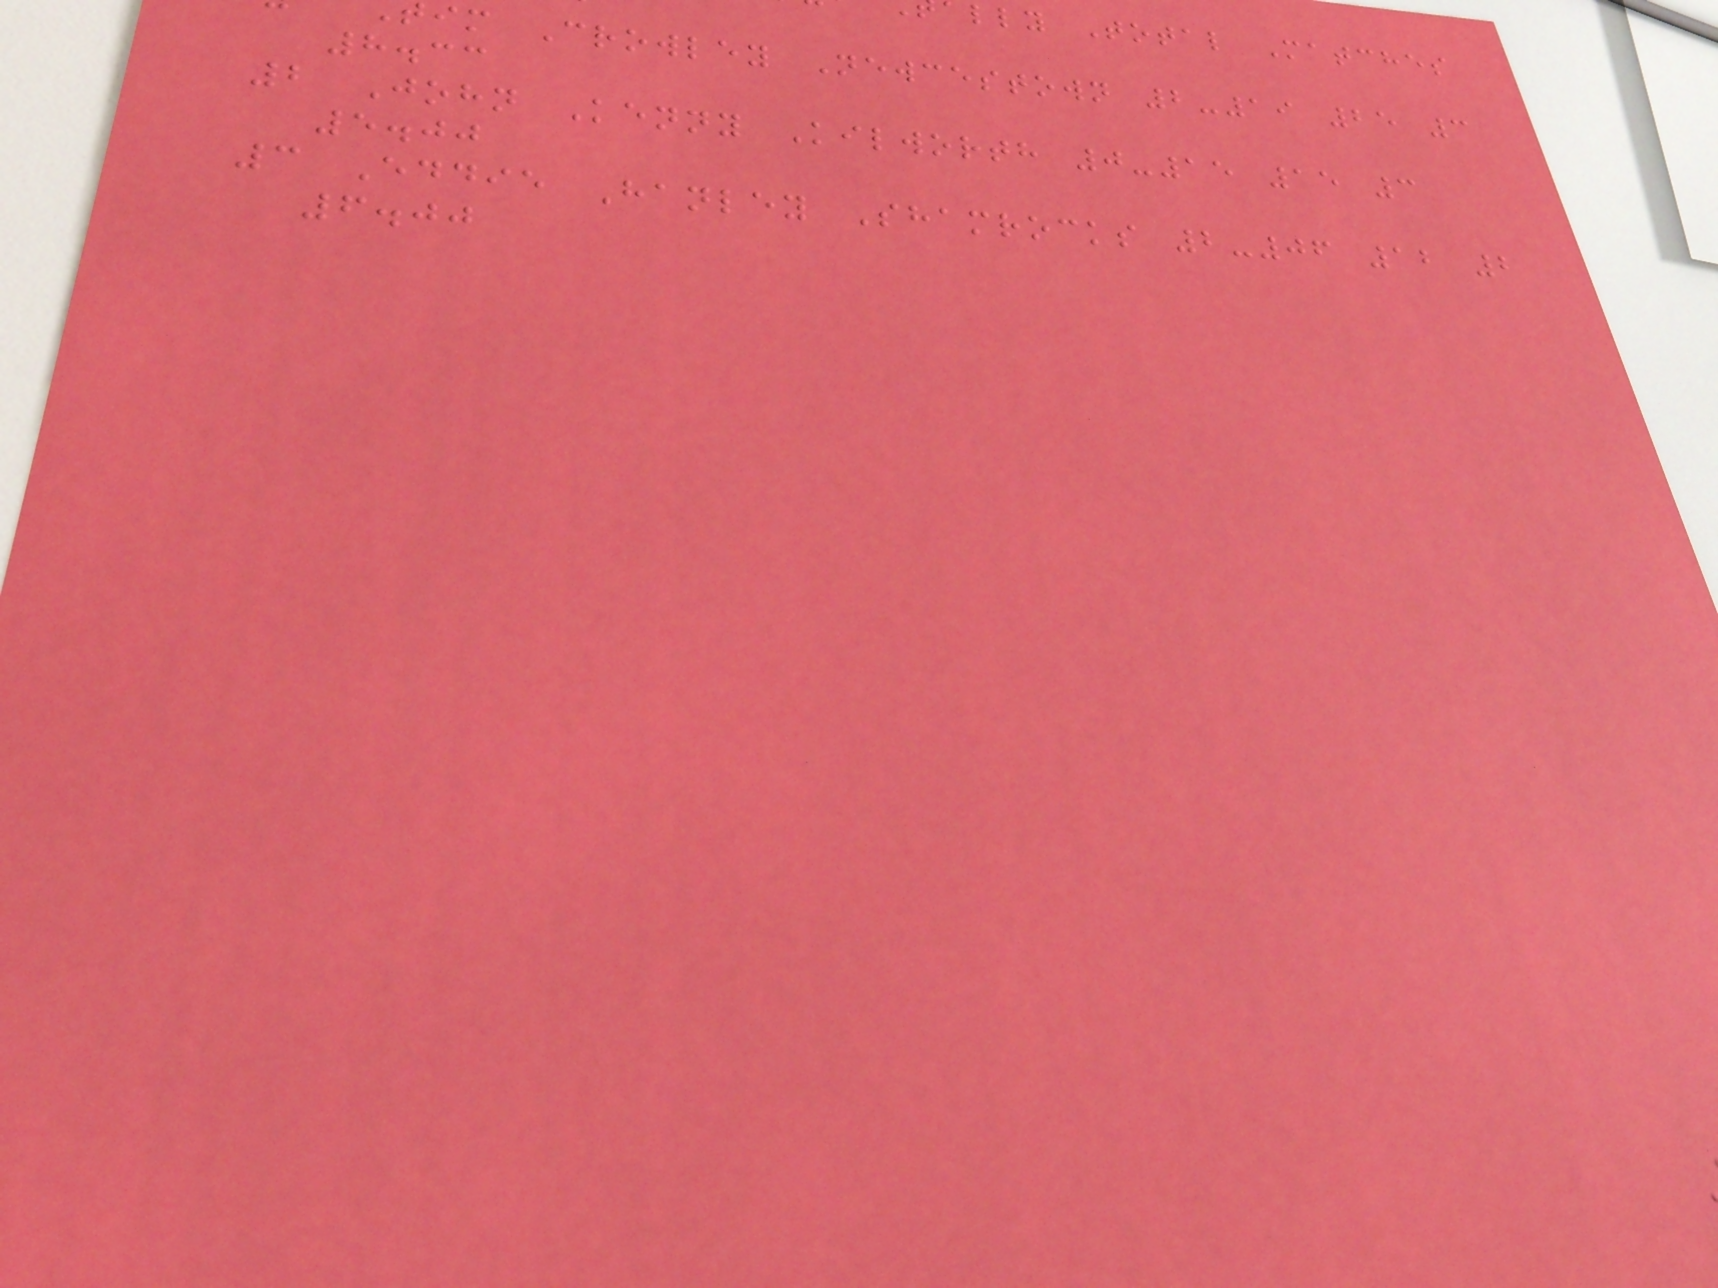lly Total Matches
im Crowley Newcestown 2-19 25 3
8.33
2 John Kenny Kilworth 0-15 15 3
5.00
3 Eddie Hanley Shamrocks 2-06 12 2
6.00
